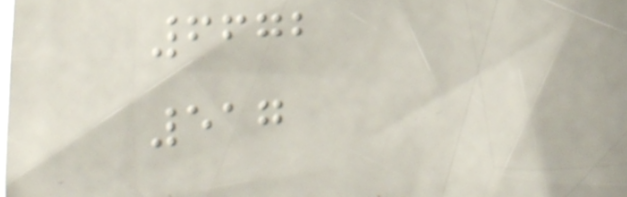6672
517
